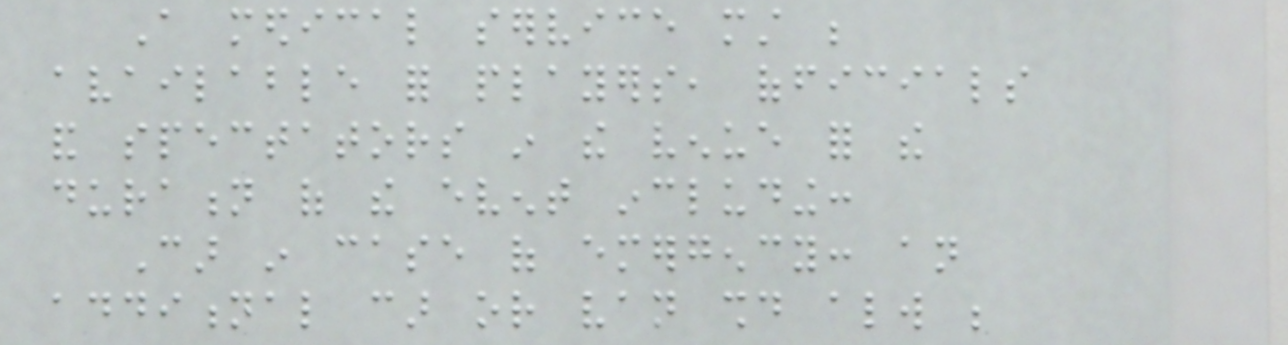A medical service must be
available for players, officials
and spectators in the venue for the
duration of the event including:
Car in case of emergency: an
additional car or van should always be
